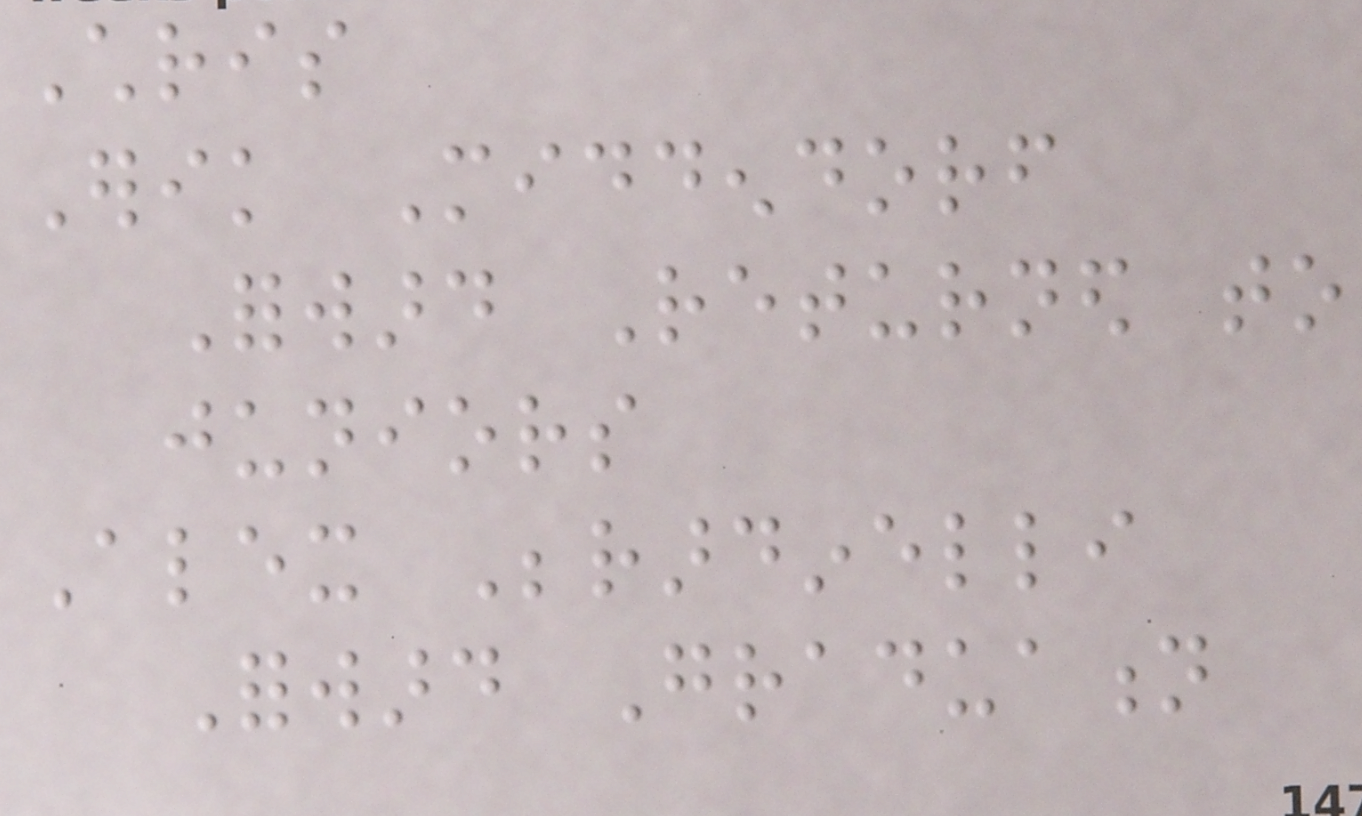Chris
Erik Middendorf
Forward Returned to
juniors
Alex Berardinelli
Forward Graduation
